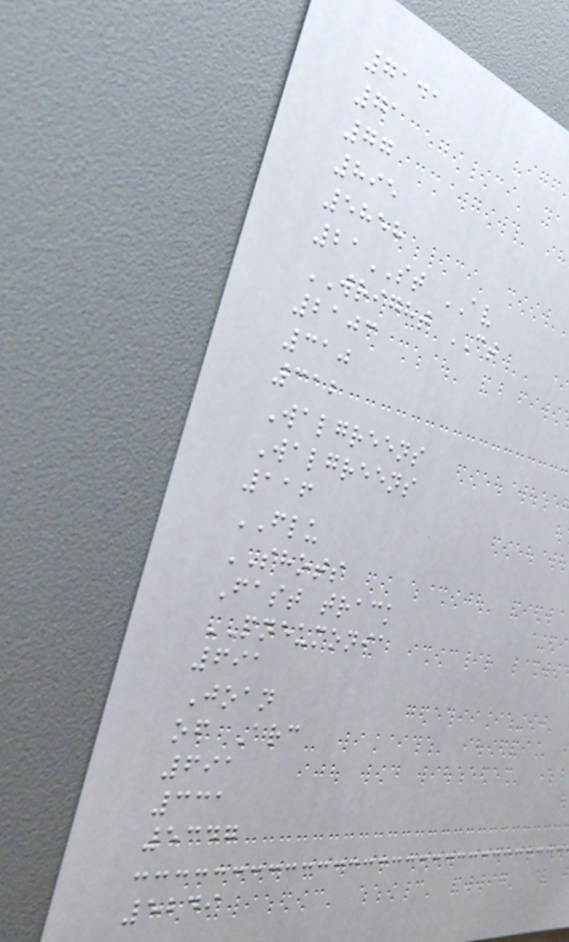7141
71
77
895
5858
21ST AV
WRIGHT CT
2103
310
312
Walgreens
Walgreens
116
FLU
SHOTS
Fast track
PNEUMONIA
691
Joan
of Arc
691
331
5347
5249
